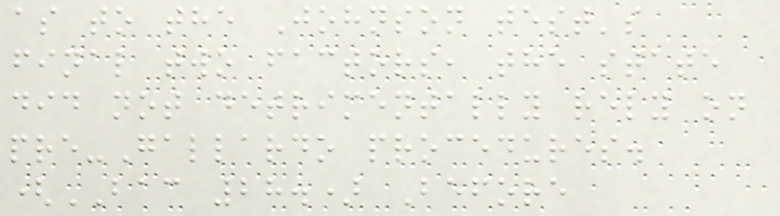as to the Johnson test's
final two factors, the state
did not detrimentally rely on
pre-Gallardo procedures.
(BAC 28.) Before
